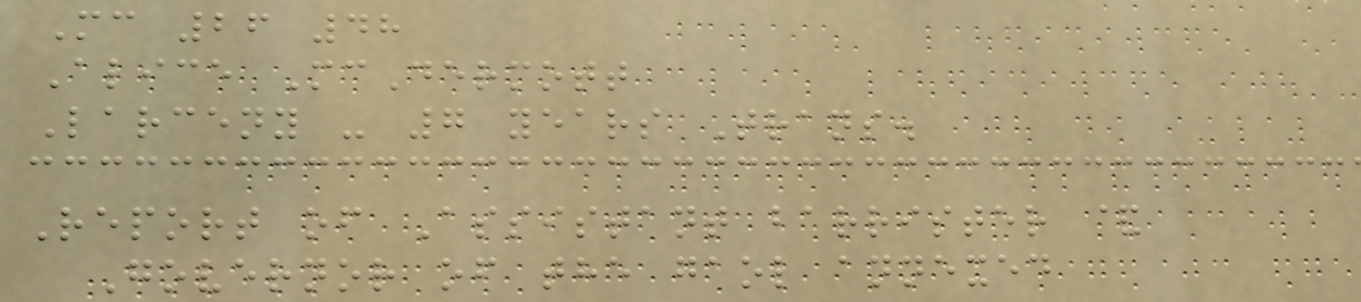Mc 26 48
Alice McDermott
Larceny - 7 years Trans.
Report of Assistant barrister &
Governor of the gaol annexed
